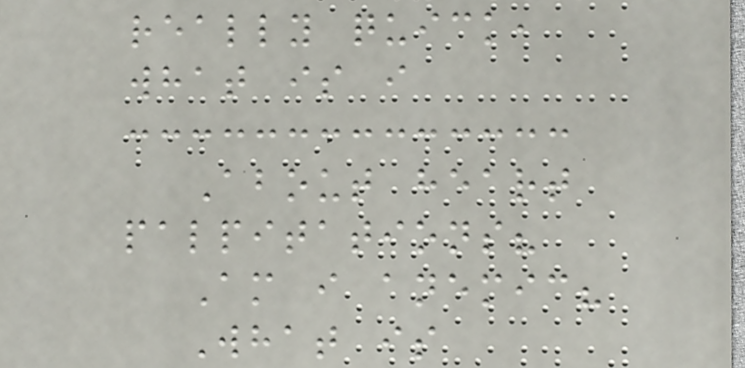really quick,
what is i
About heart
palpitations?
Am i anemic?
What is
